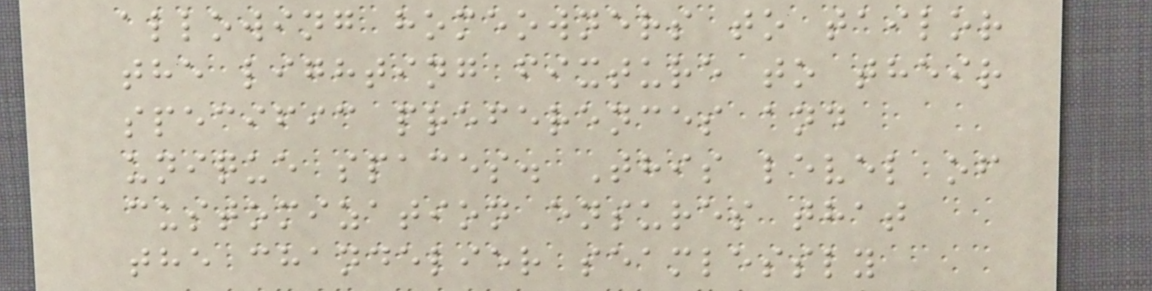allowing homeowners to tailor
the lighting fixture to their
specific preferences and
unique spaces. This level of
customization ensures that
the chandelier seamlessly
